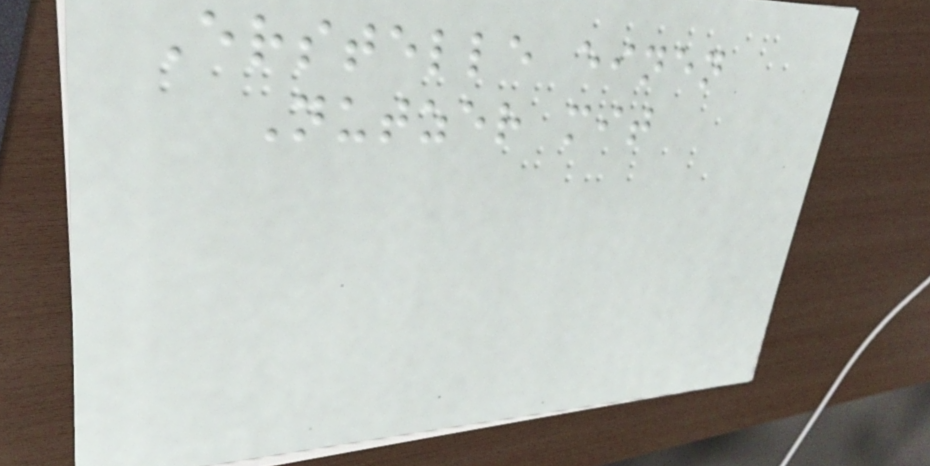Erstelle einen
Nutzer mit
